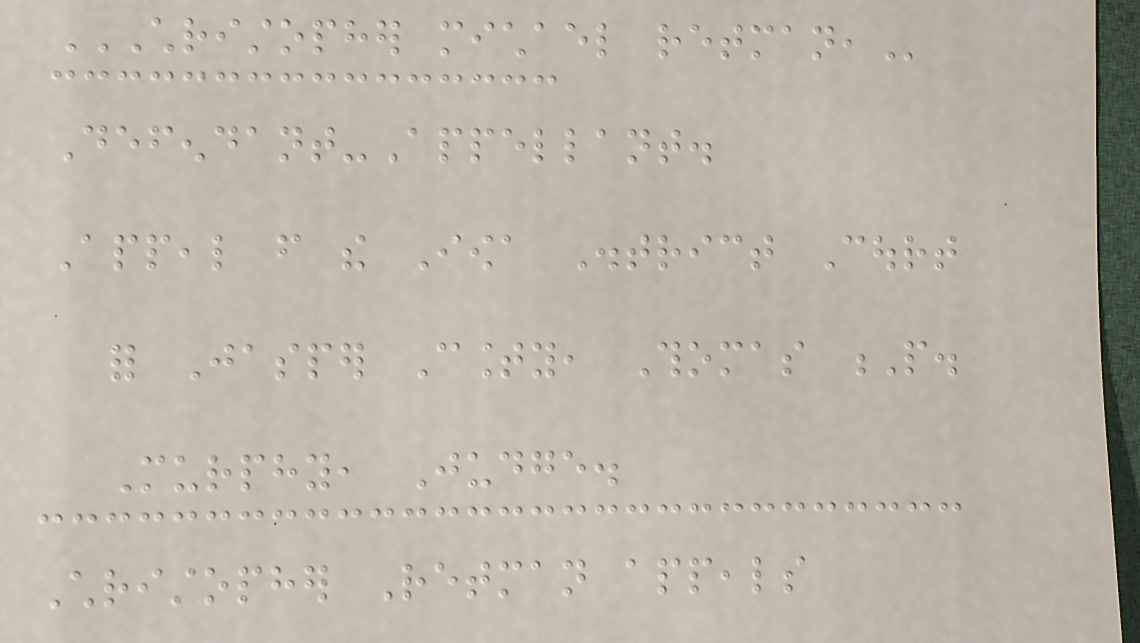CHRISTOPHER MICHAEL RETMAN,
Defendant-Appellant.
Appeal from the Iowa District Court
for Jasper County, Thomas P.
Murphy, Judge.
Christopher Retman appeals
